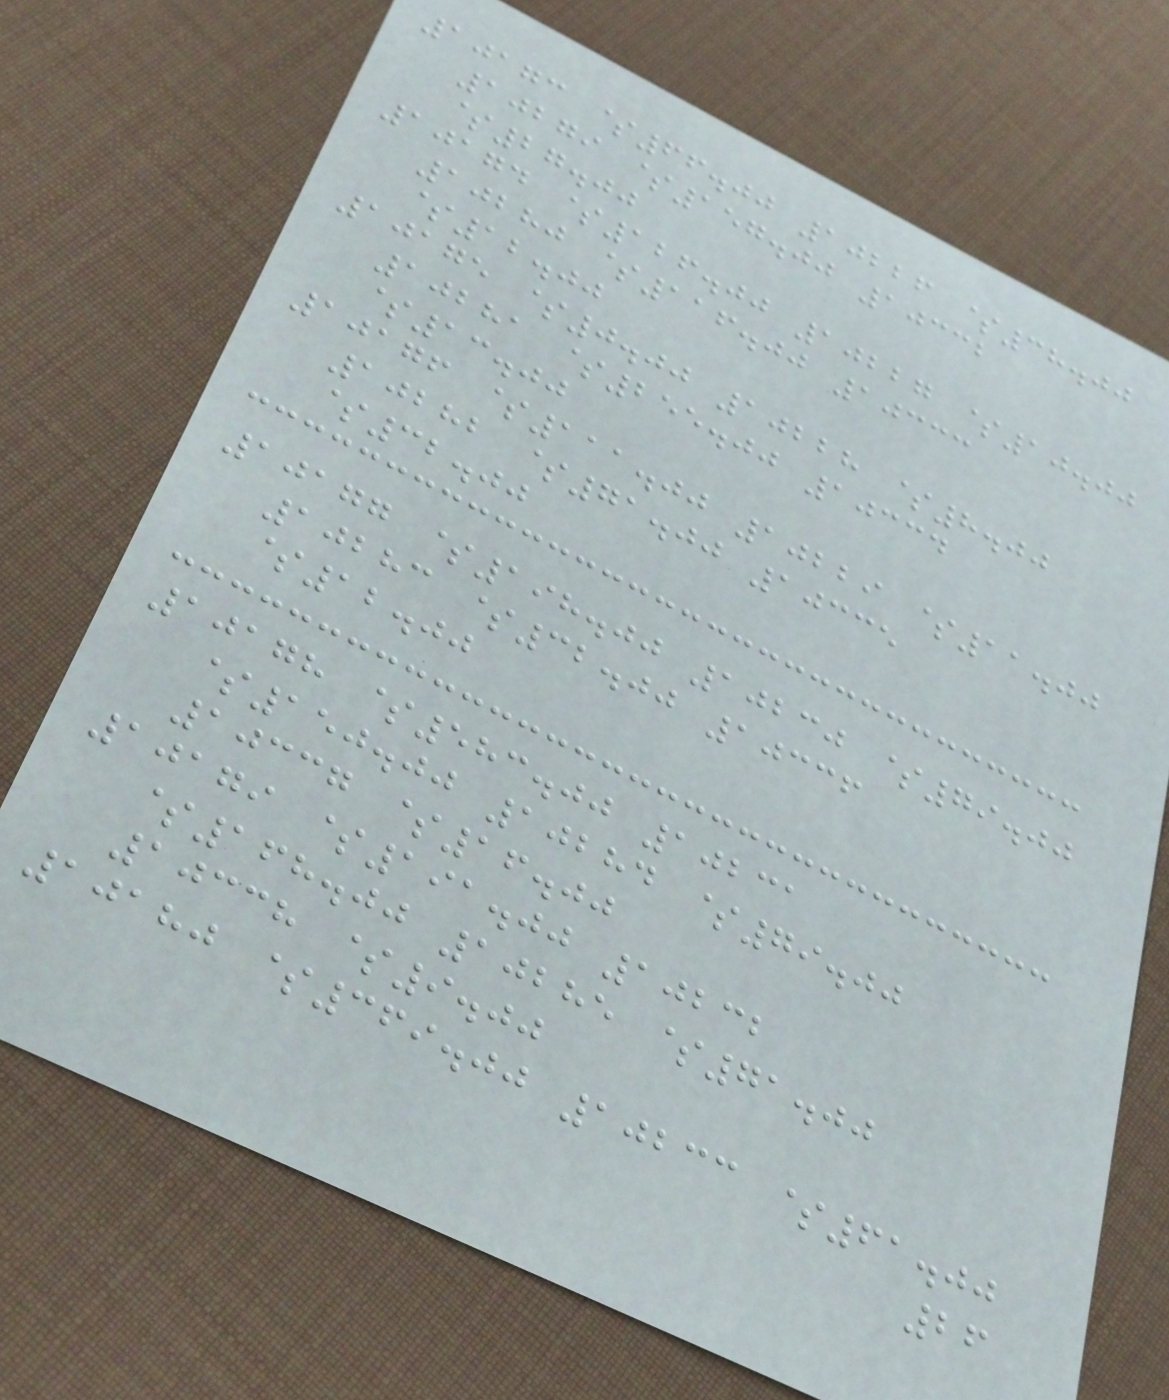10173 $66.00 10226 $38.00
10279 $157.00 10332
$27.00
10174 $126.00 10227 $10.00
10280 $116.00 10333
$12.00
10175 $0.00 10228 $8.00
10281 $255.00 10334
$13.00
10176 $111.00 10229 $11.00
10282 $71.00 10335
$32.00
10177 $198.00 10230 $79.00
10283 $32.00 10336
$12.00
10178 $583.00 10231
$150.00 10284 $79.00
10337 $16.00
10179 $191.00 10232
$168.00 10285 $71.00
10338 $9.00
10180 $369.00 10233 $61.00
26
